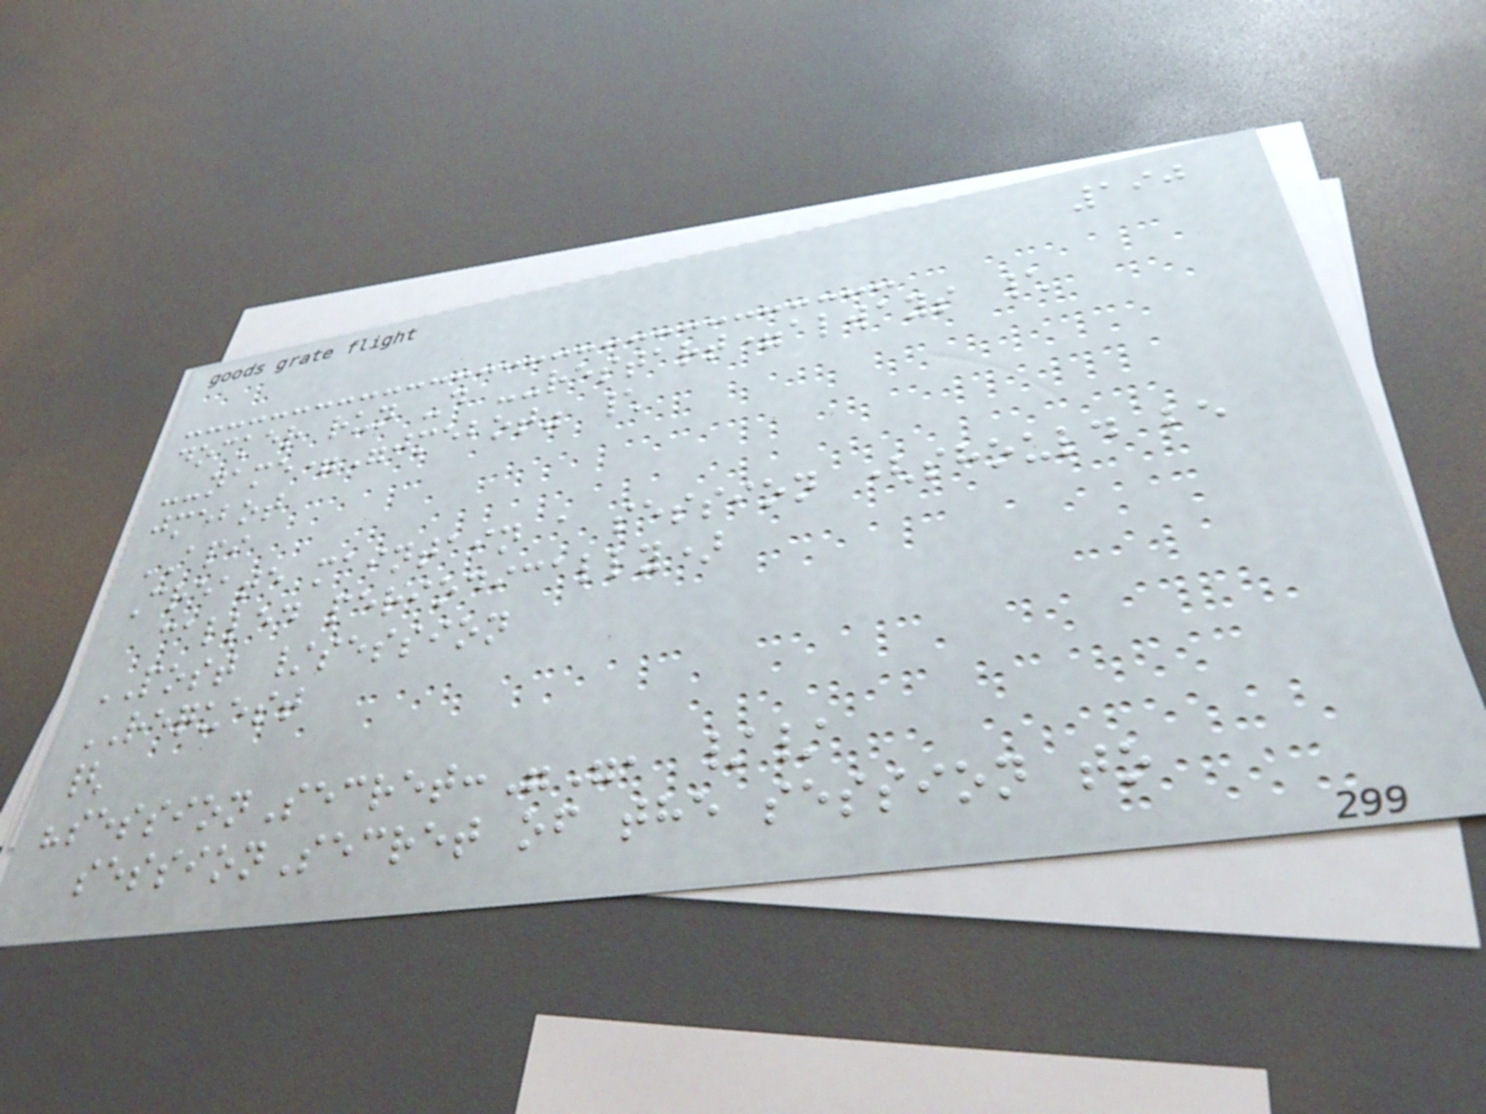190
docker run -d --restart=always \
--name="jmebot" \
jmebot
API
Create maintain a session (should be
called periodically)
POST /session
REQUEST
{
"sessionSecret:"", //
sessionSecret of the session to
